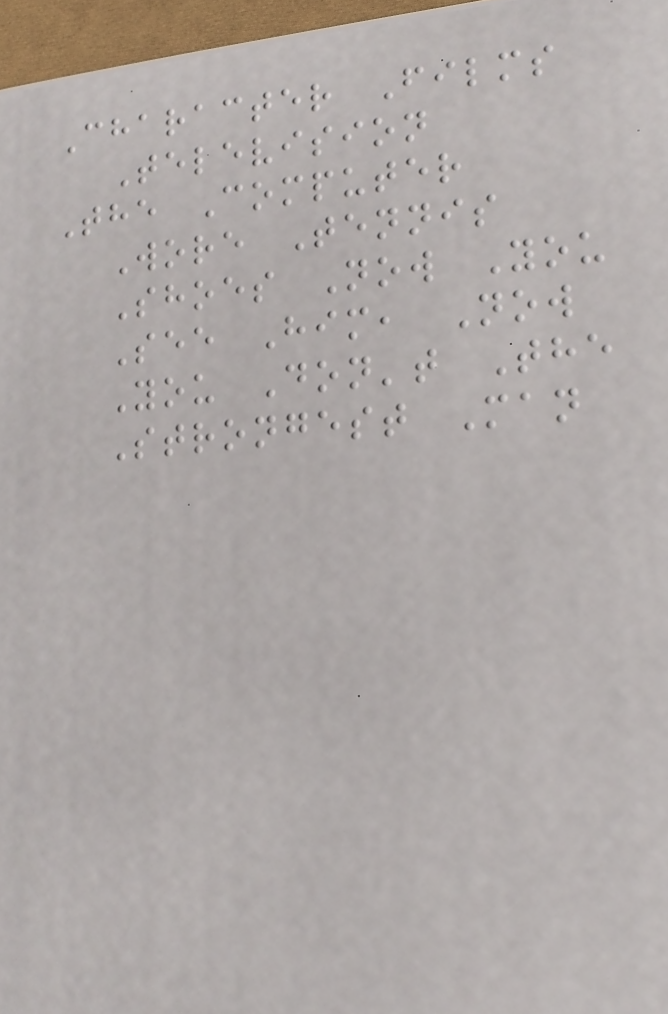Character Films
Television
The Computer
Wore Tennis
Shoes Now You
See Him, Now
You Don't The
Strongest Man
